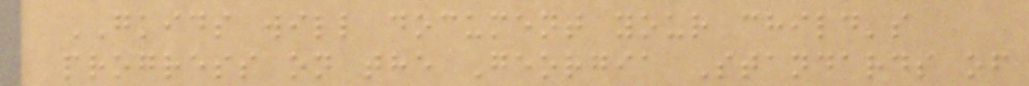GKIDS will document your child's
progress on the Georgia Standards of
